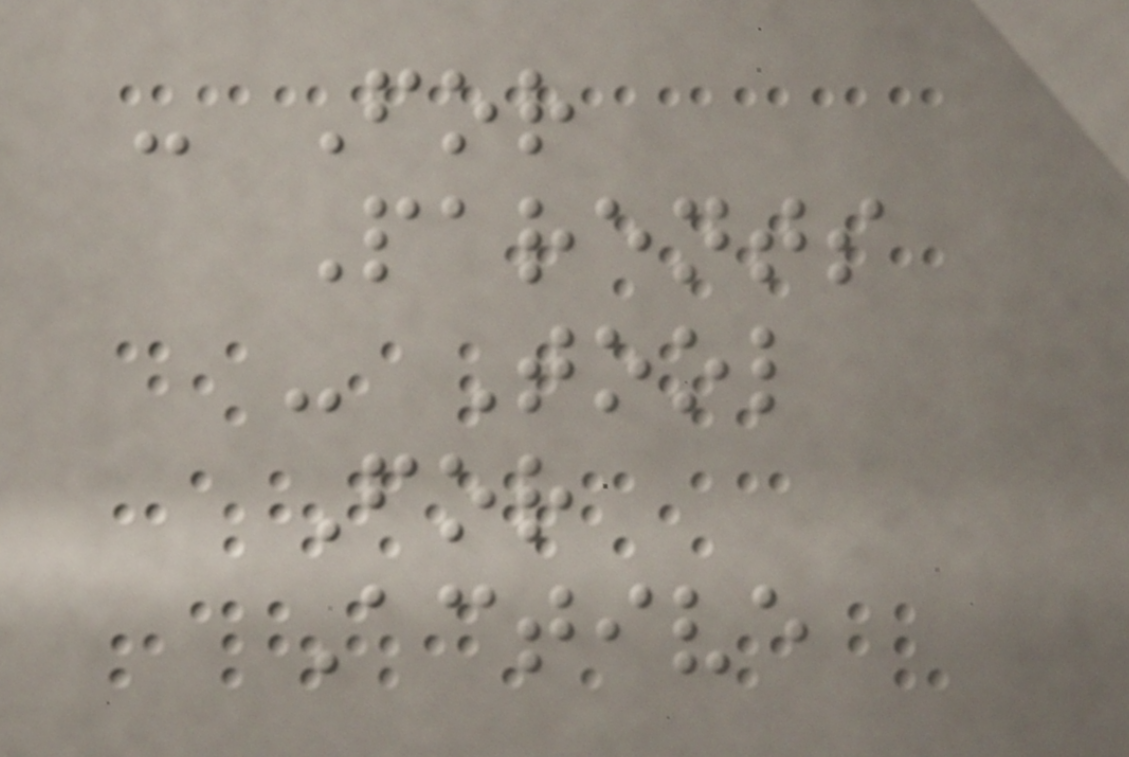- For
Parents
- Tool
For
Active
